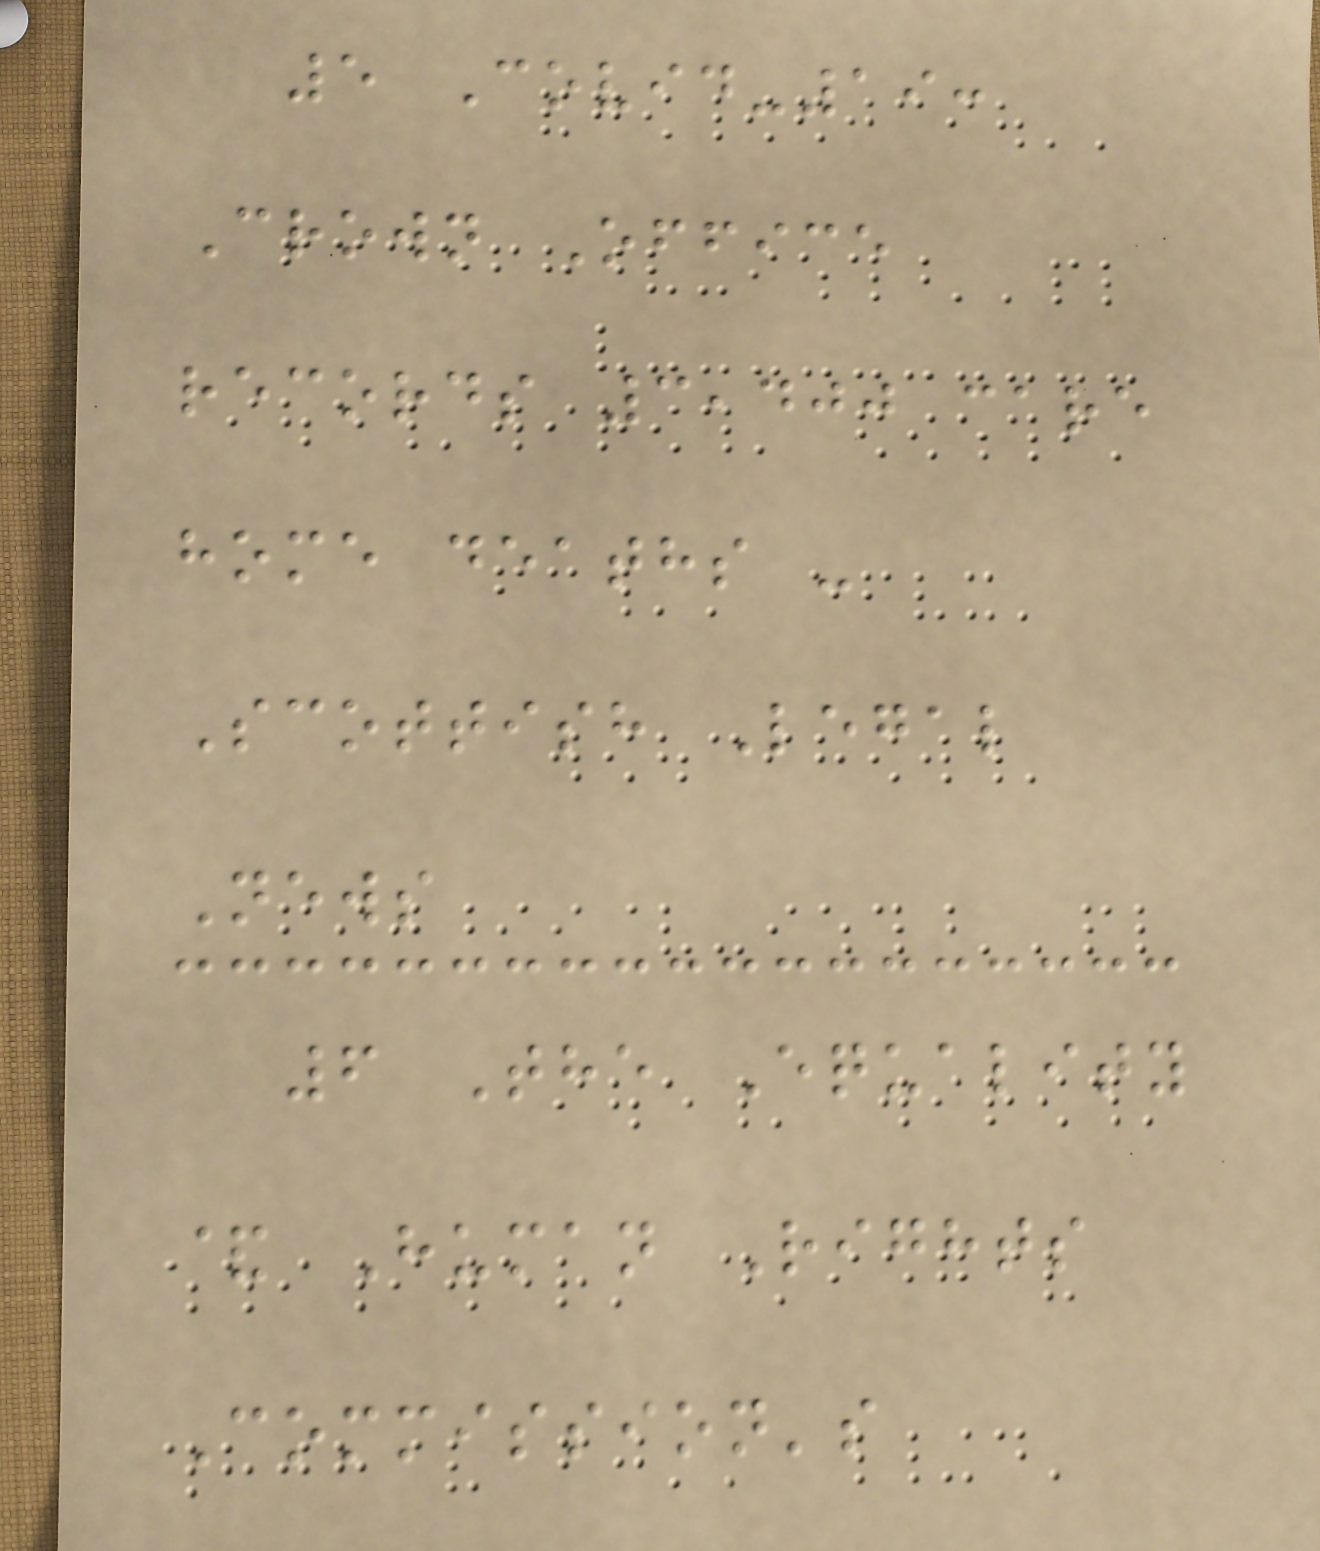5 Covid-19:
Crown Office
records 3,400 care
home deaths -
Scottish Legal
News
6 The Equality
& Human Rights
Commission's
